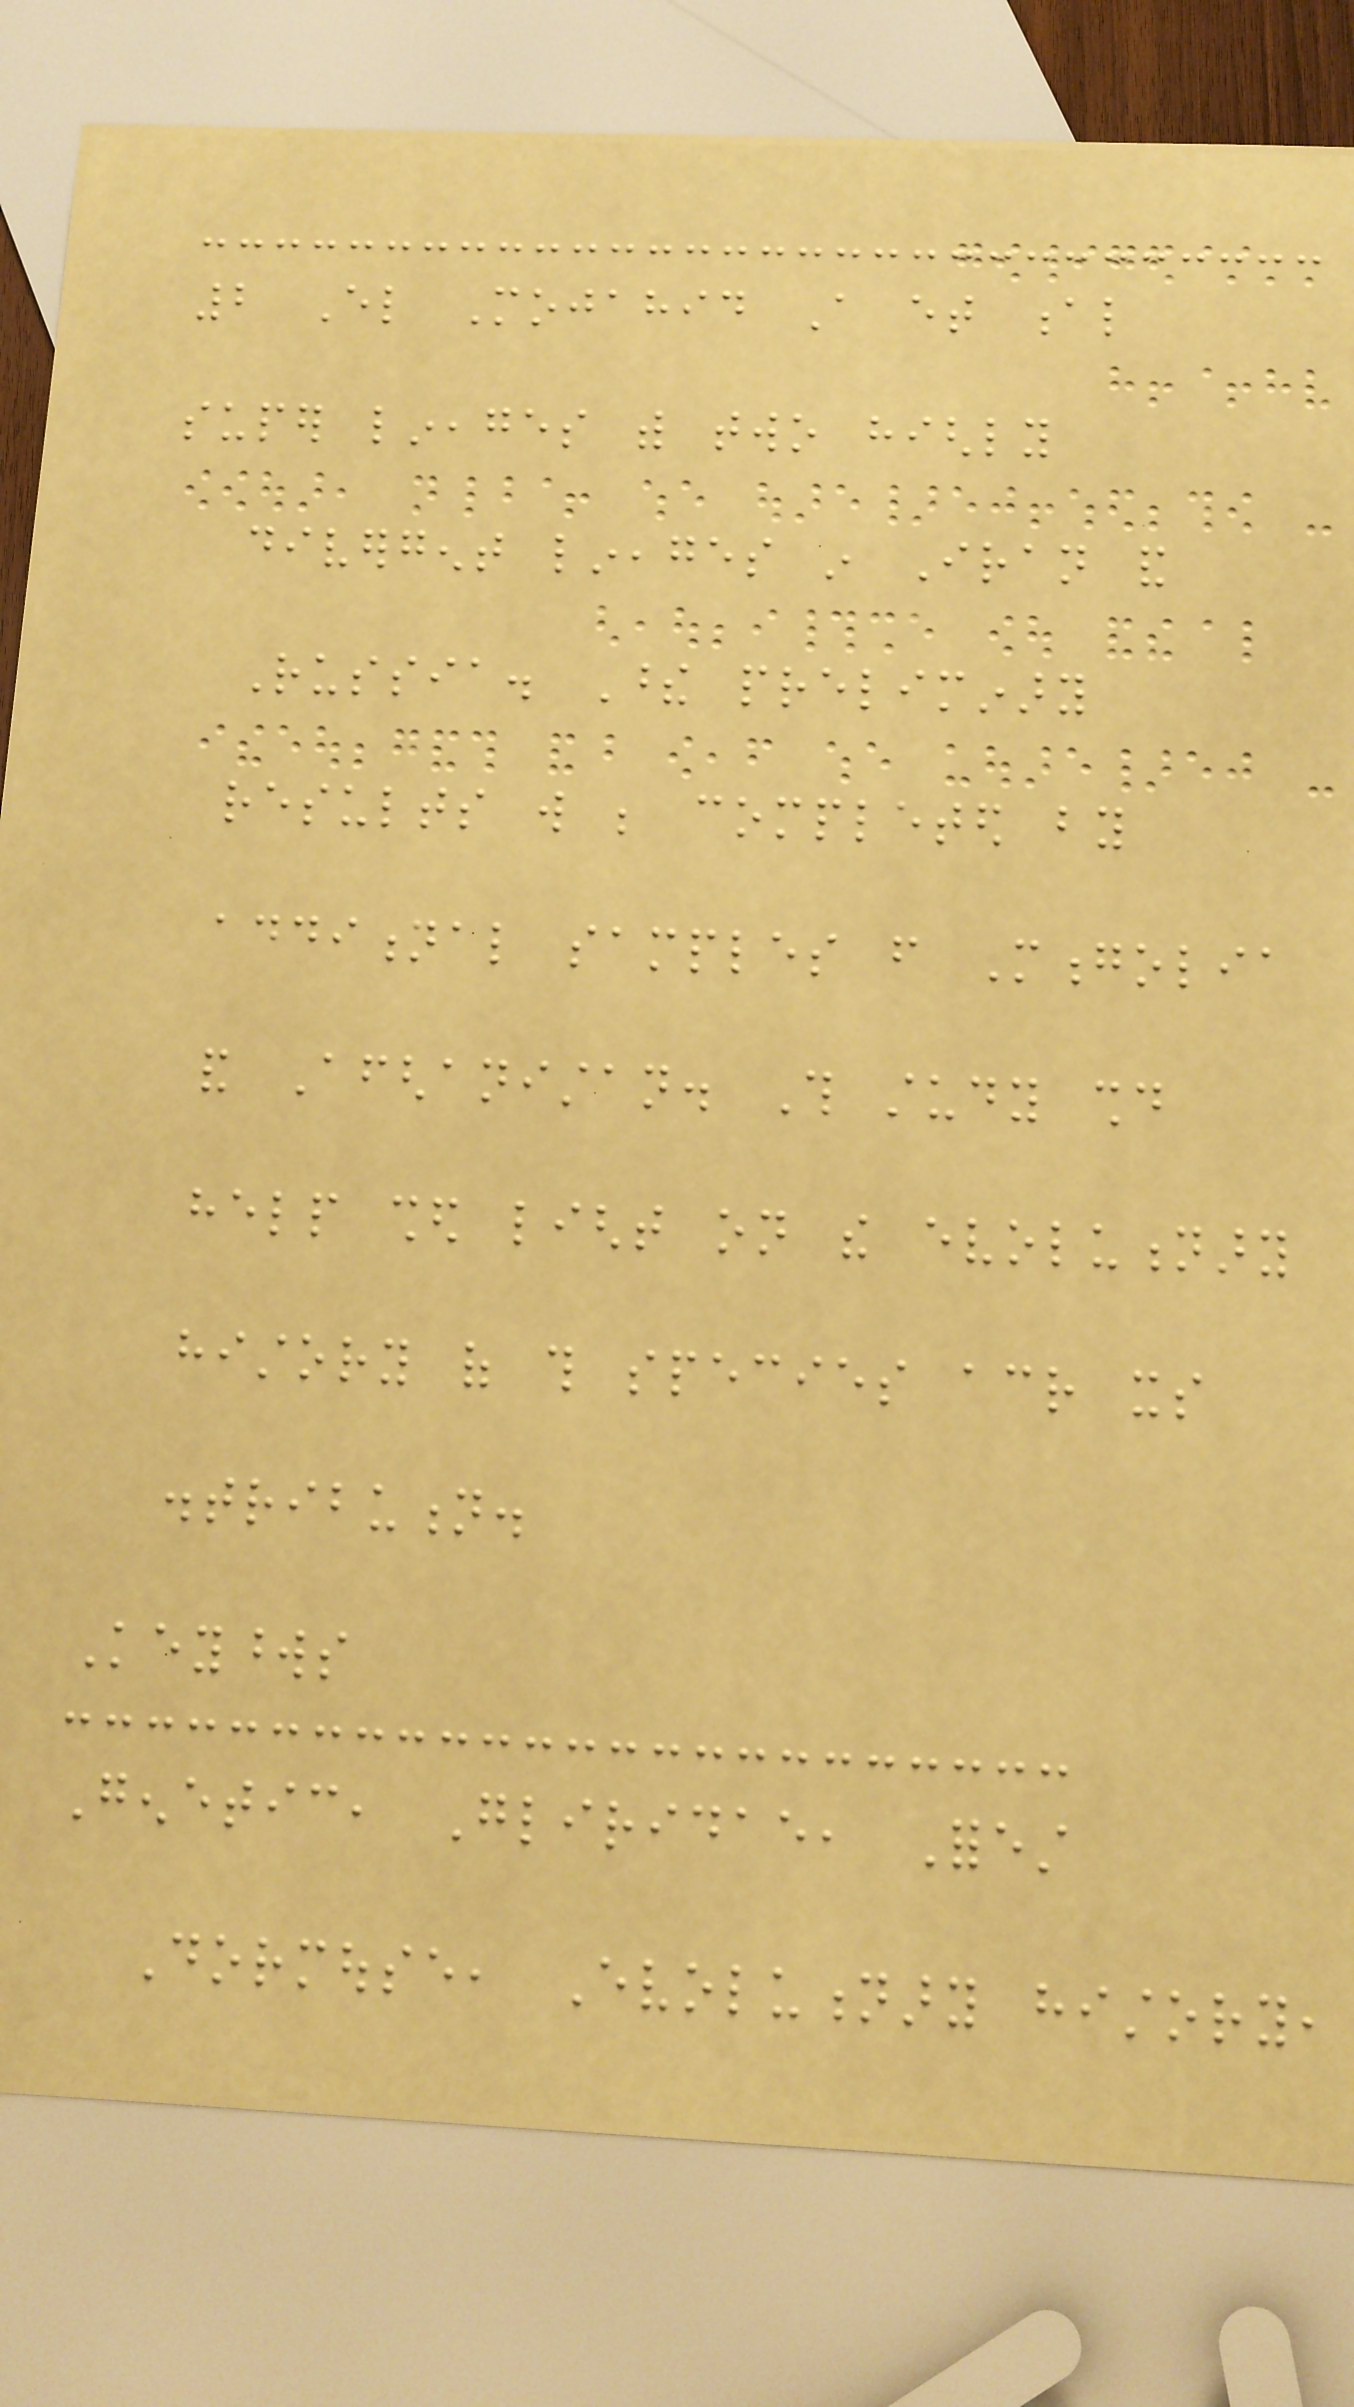2 El Mojahid A et al
super lineages with two highly
divergent lineages in Iran and
Russia. These preliminary
results will be completed by
additional samples from Mongolia
and Afghanistan. This study should
help shed light on the evolutionary
history of this species across its
distribution.
Keywords
Genetic, Gliridae, Forest
Dormouse, Evolutionary history,
